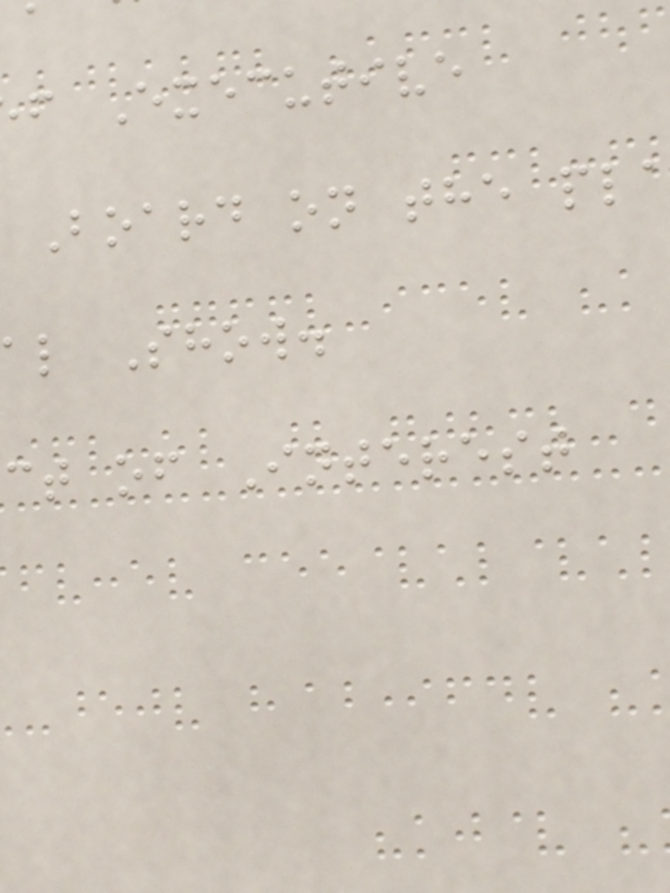f Executive
Board on the pl
al Show.
ct of Interest
